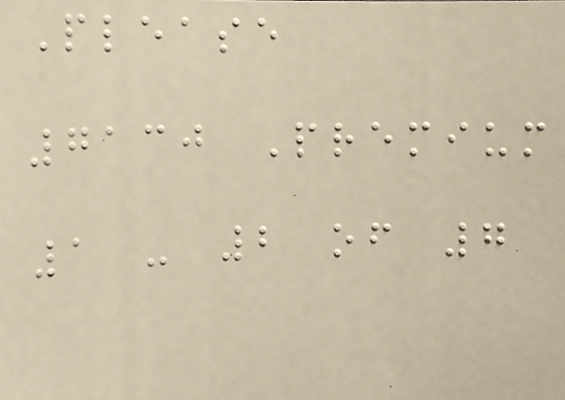Please
7130 Premium
1 - 2 of 7
